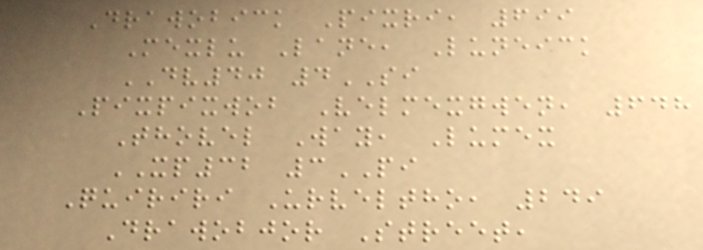Drawobick Pixri, 699
Mexlu Lane, Luneick
DV40 4SI
Pixpixwob Velmexgwen, 648
Thovel Way, Lumex
XP32 3PI
Quiriri Urveltho, 249
Drawobjor Street,
